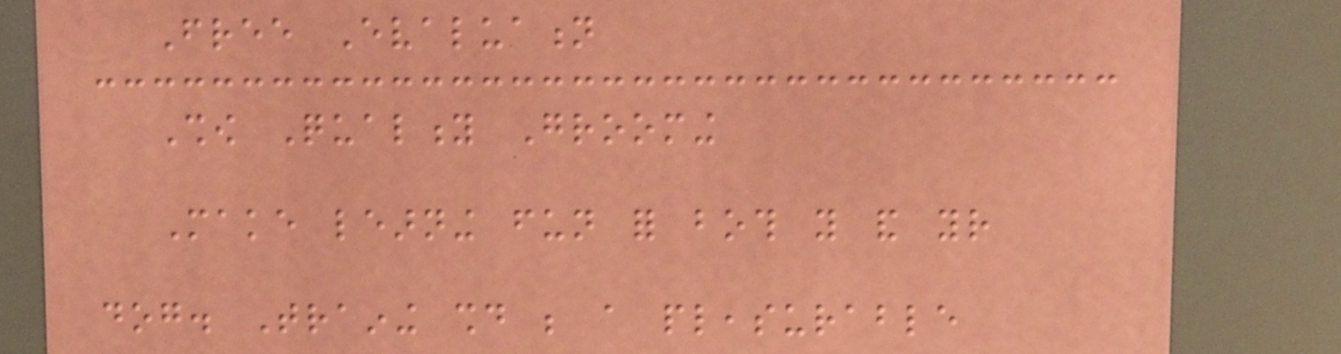Free Evaluation
Show Quality Grooming
Make learning fun for both you and your
dog. Training should be a pleasurable
